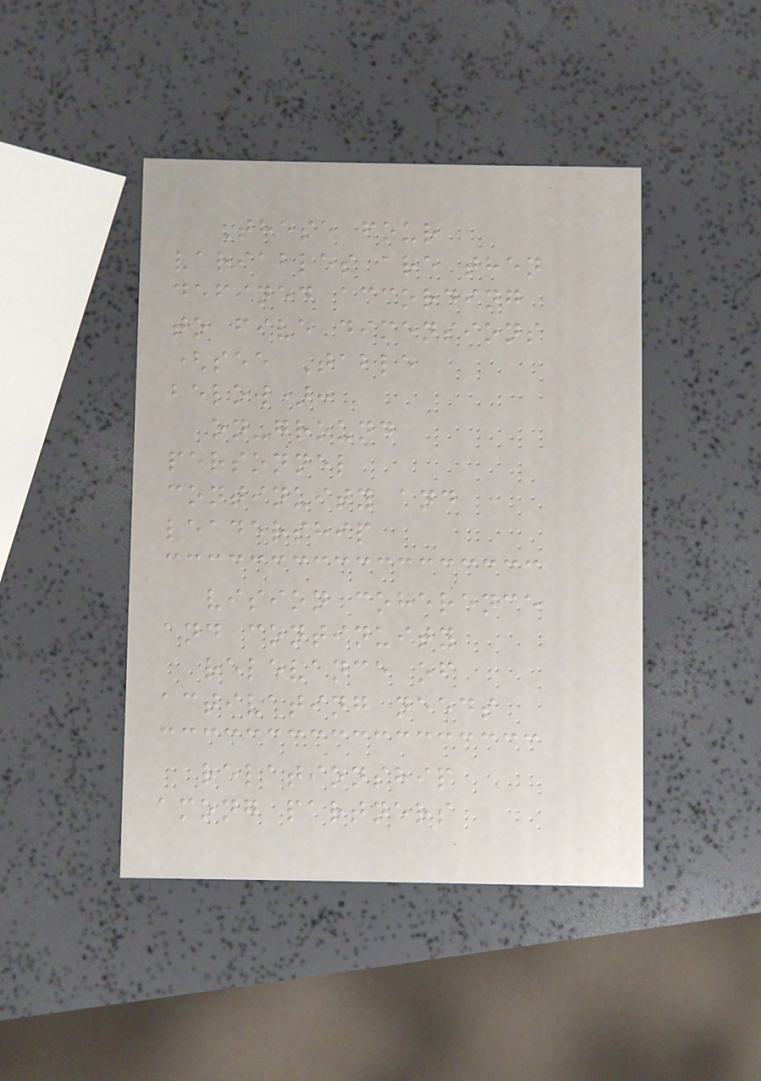These four
variables are then
defined according
to five dimensions
(see Table
below):
on-ground
personnel
continuity and
leadership
vision coherence
and continuity
relevance of
activating needs
relationship
among partners
